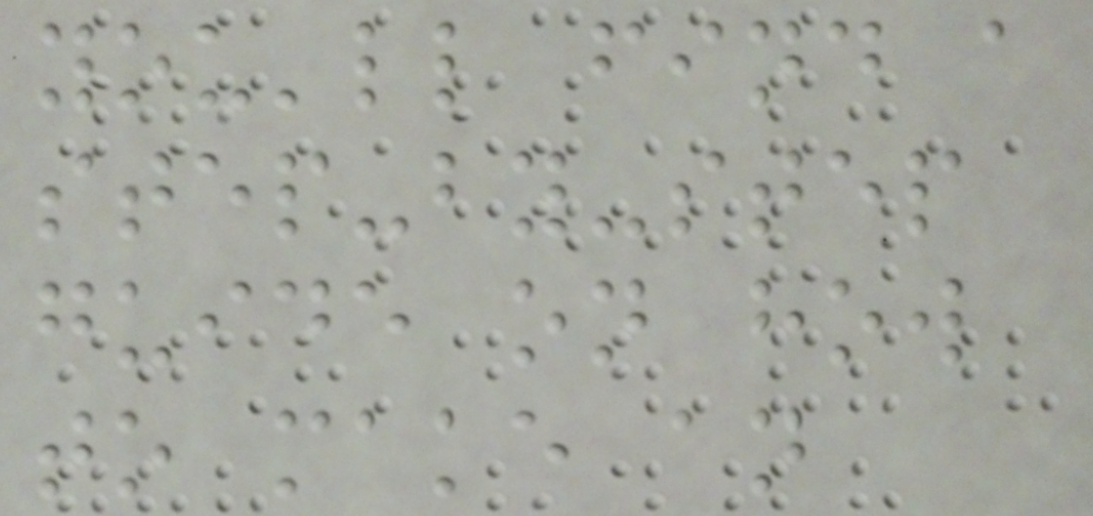you'll find a
step-by-step
guide on how
to make an
